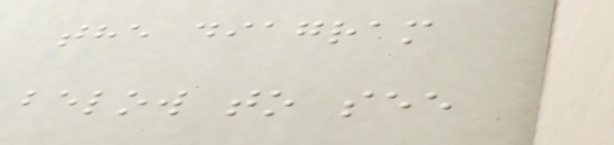the diagram
below to see
